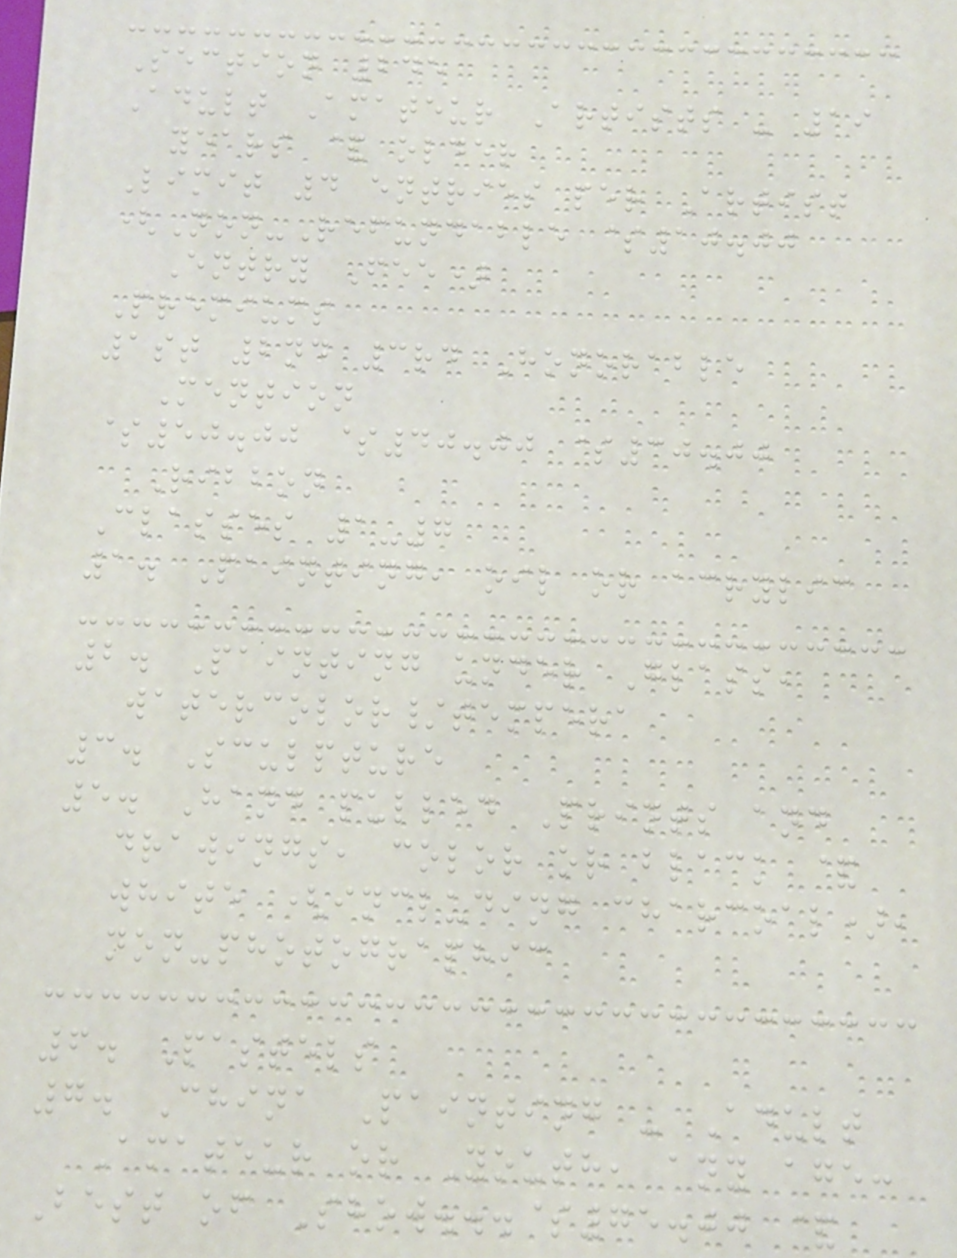Section 245
Adult Amateur Artists - 19
years & older
Limit 4 entries per Artist
(Non-Refundable $10.00
Entry Fee)
Premiums
1st 2nd 3rd Honorable
Mention
$50.00 $40.00 $30.00
Ribbon
Classes 1-7
1. Painting, oil or acrylic
2. Painting under Glass,
watercolor/tempera
3. Sculpture
5. Hand pulled Prints and
drawings, color or black &
white (including charcoal),
non-photographic
6. Pastels
7. China Painting - Adult
Amateur or Youth, any age:
Best of Show...$75.00 &
